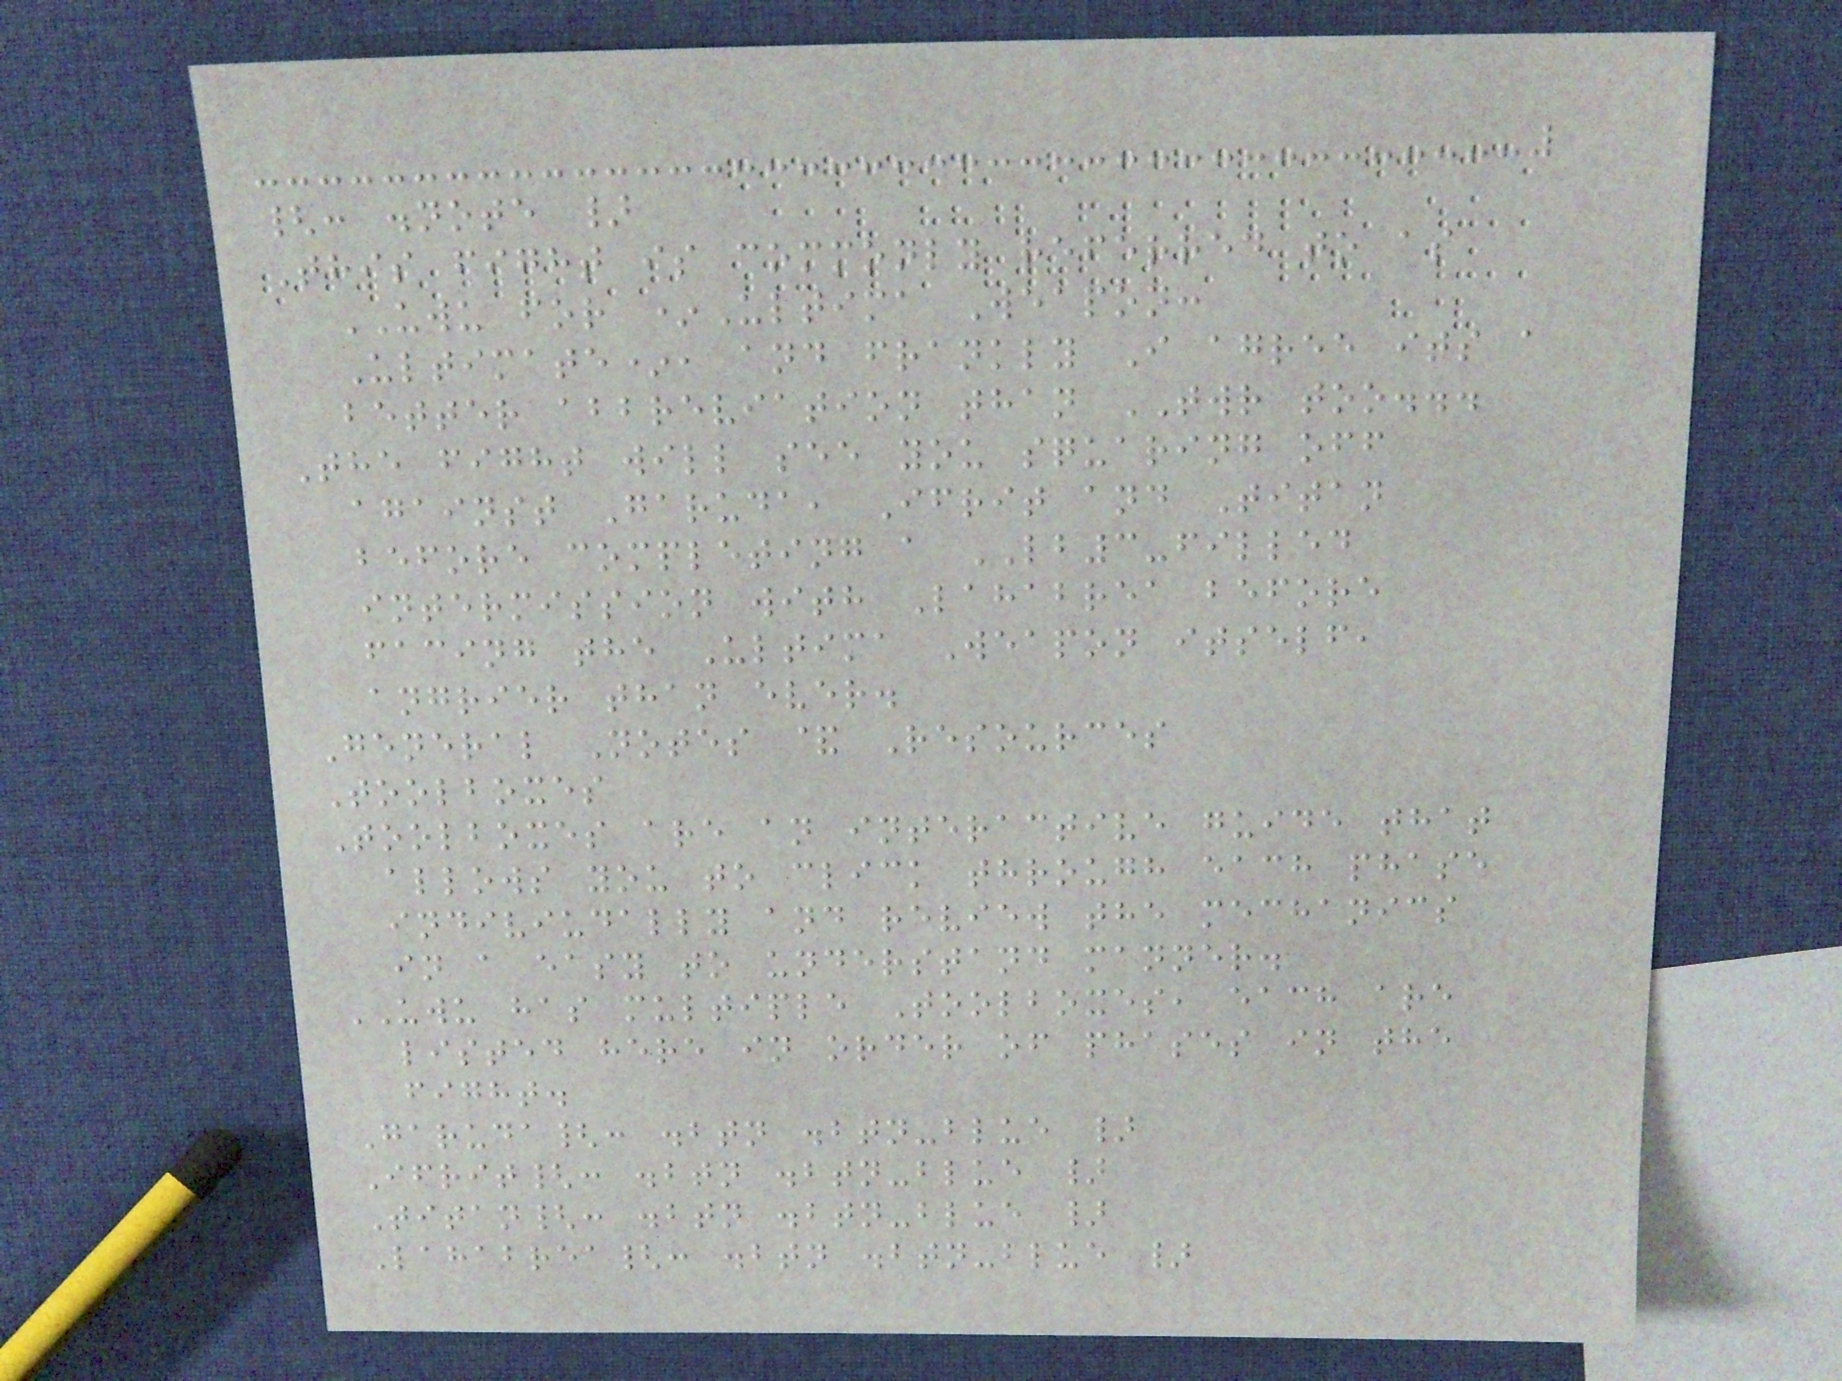{: .note }
This fight is commonly referred to as
UWU for *Ultima Weapon:
Ultimate*, and frankly I agree its a
better abbreviation than TWR too...
The fight will see you squaring off
against Garuda, Ifrit and Titan
before completing a LB3-filled
intermission with Lahabrea before
facing the Ultima Weapon itself,
angrier than ever.
General Notes & Resources
Toolboxes
Toolboxes are an interactive guide that
allows you to click through each phase
indiviudally and review the mechanics
in a easy to understand manner.
UWU has multiple Toolboxes, each are
listed here in order of phases in the
fight.
Garuda{: .btn .btn-blue }
Ifrit{: .btn .btn-blue }
Titan{: .btn .btn-blue }
Lahabrea{: .btn .btn-blue }
